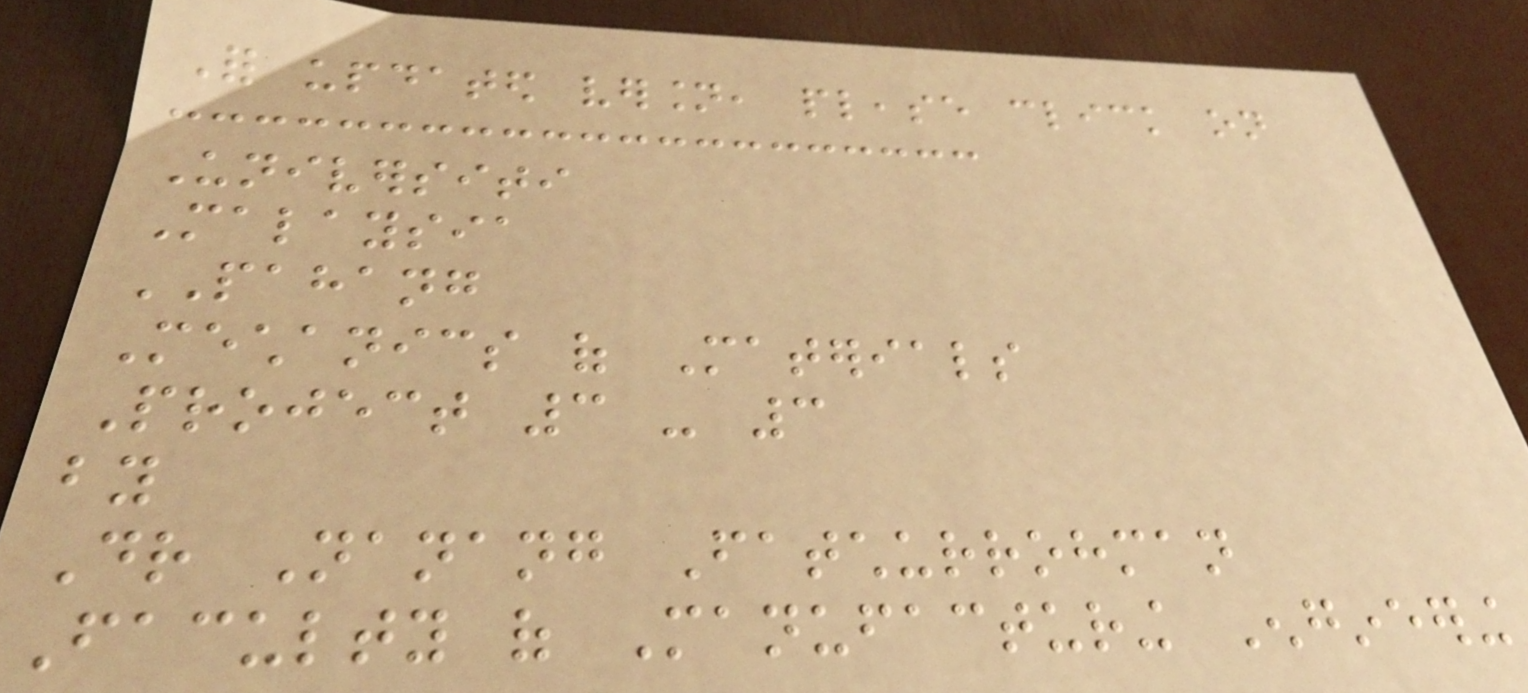For updated version, please click on
Universiti
Malaysia
PAHANG
Mechanics of Materials
Project 3 - 3
by
Dr Nanang Fatchurrohman
Faculty of Manufacturing Engineering
